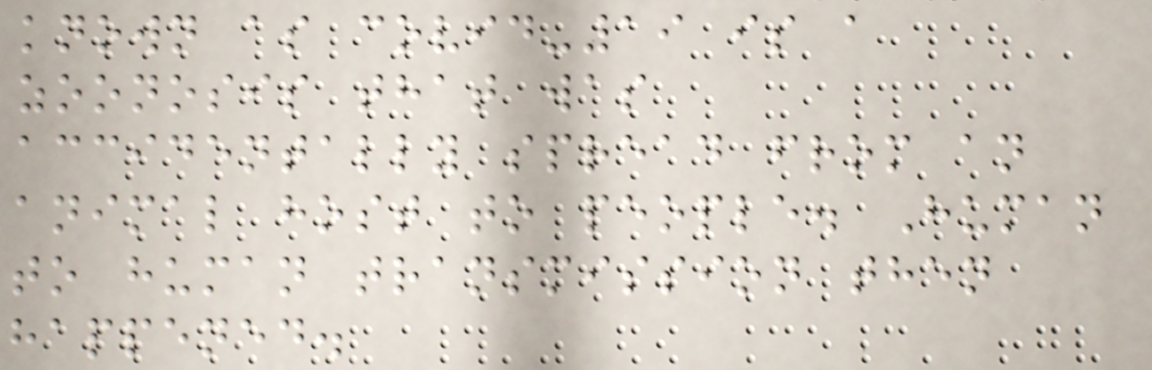known as covid-19 is a
zoonosis that was
accidentally spread from an
animal host to people. Human
to human transmission then
happened.
